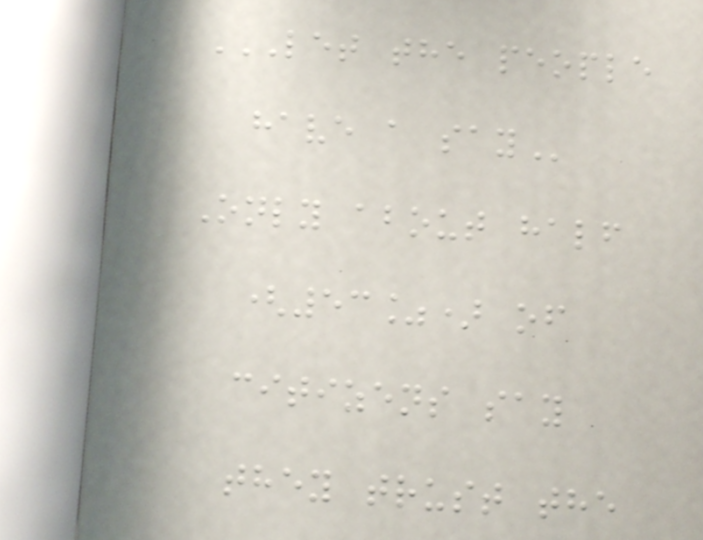LET THE PEOPLE
HAVE A SAY
Only about half
(53%) of
citizens say
they trust the
